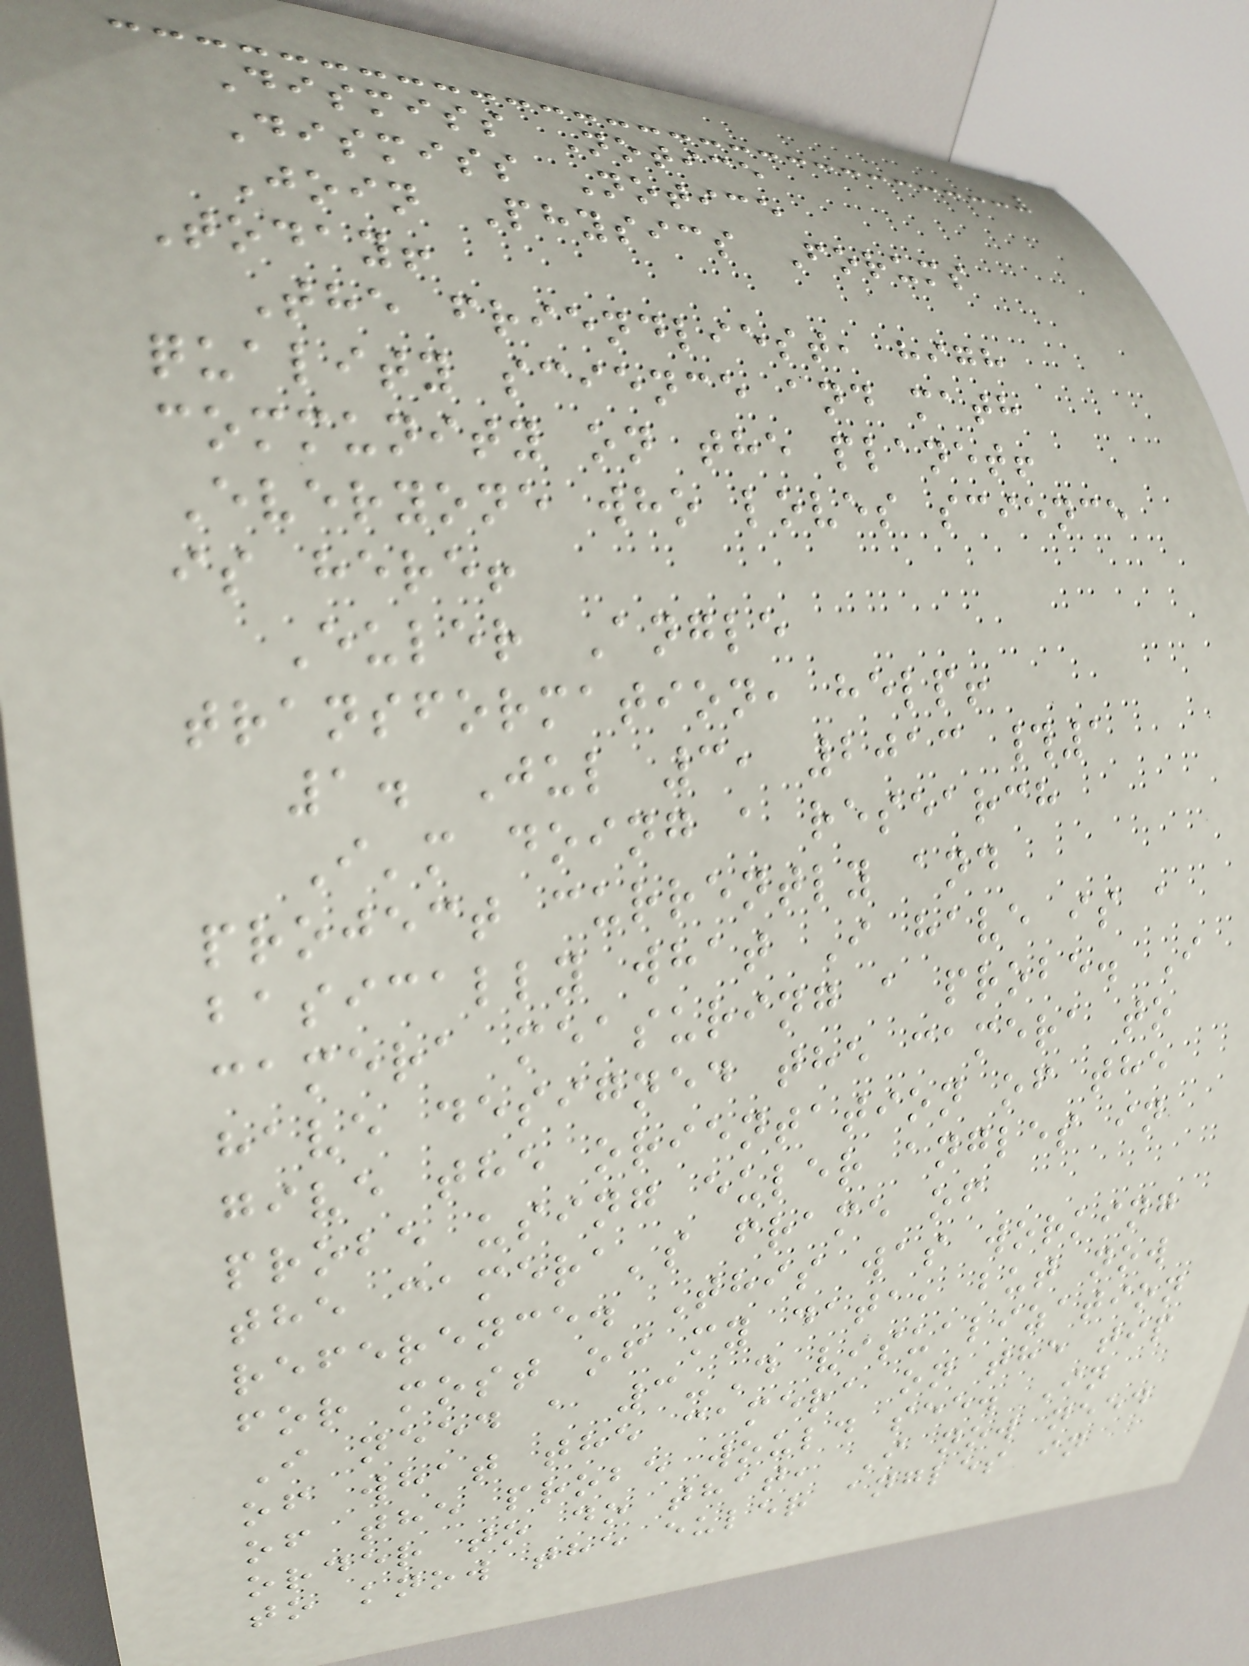Dismiss Notice
Dismiss Notice
Join Physics Forums
Today!
The friendliest, high
quality science and math
community on the planet!
Everyone who loves science
is here!
Euler Angle
transformation, help!
1. Jul 3, 2013 #1
I'm doing a research
project currently and
basically what I have is a
camera measuring a probe. I
have designed the camera to
give the orientation of the
probe using euler angles in
the camera's frame of
reference. This was working
for most of my data, but now
I need a 3-D visualization
of what the camera on the tip
of the probe would see. In
order to do that, I now need
to know the euler angles in
